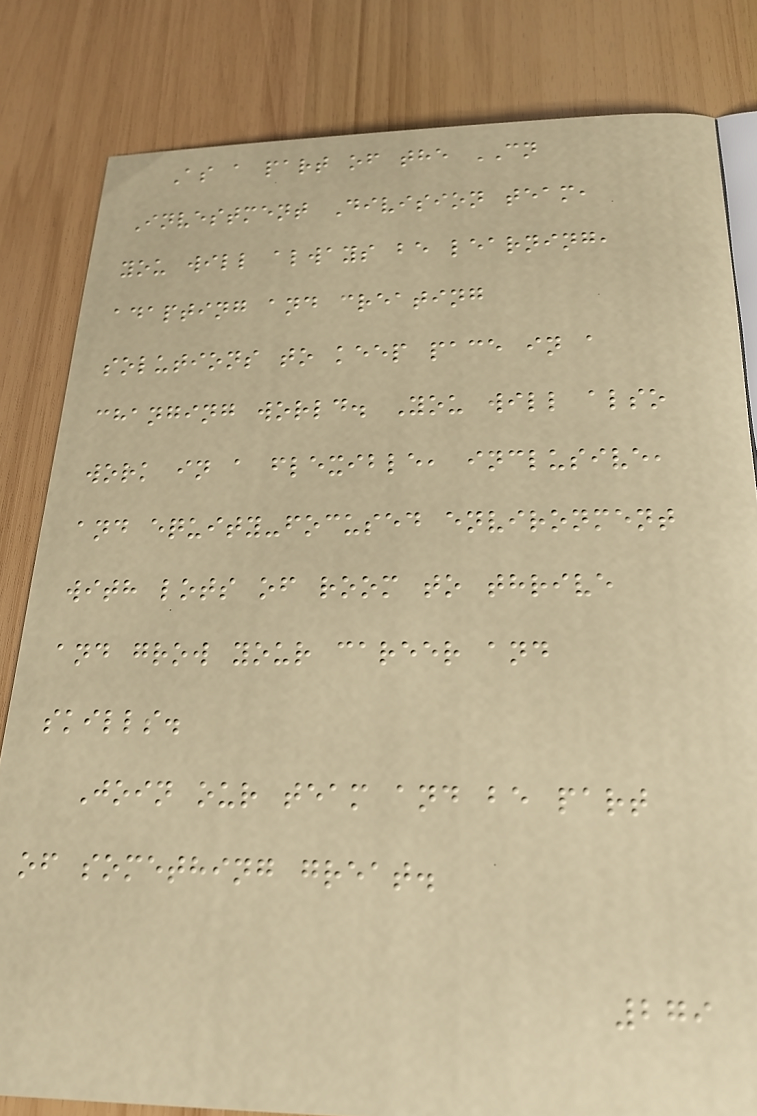As a part of the CN
Investment Division team,
you will always be learning,
adapting and creating
solutions to keep pace in a
changing world. You will also
work in a flexible, inclusive,
and equity-focused environment
with lots of room to thrive
and grow your career and
skills.
Join our team and be part
of something great.
279
